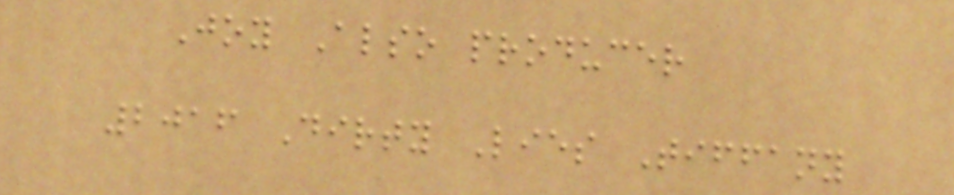Joy Also producer
2016 Dirty Lies Tiffany
